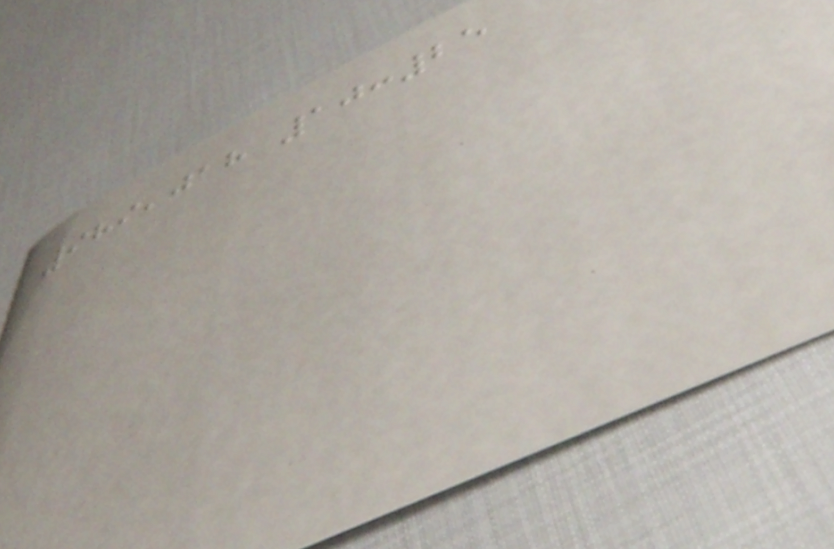989,018 10:25
